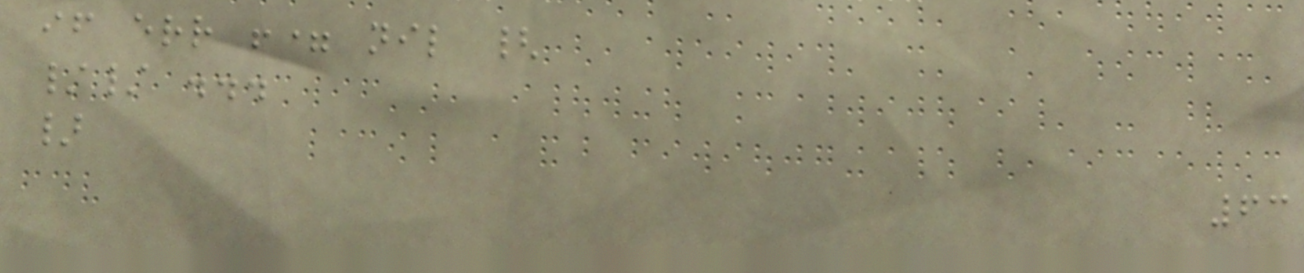if err != nil {
// ...
}
63
